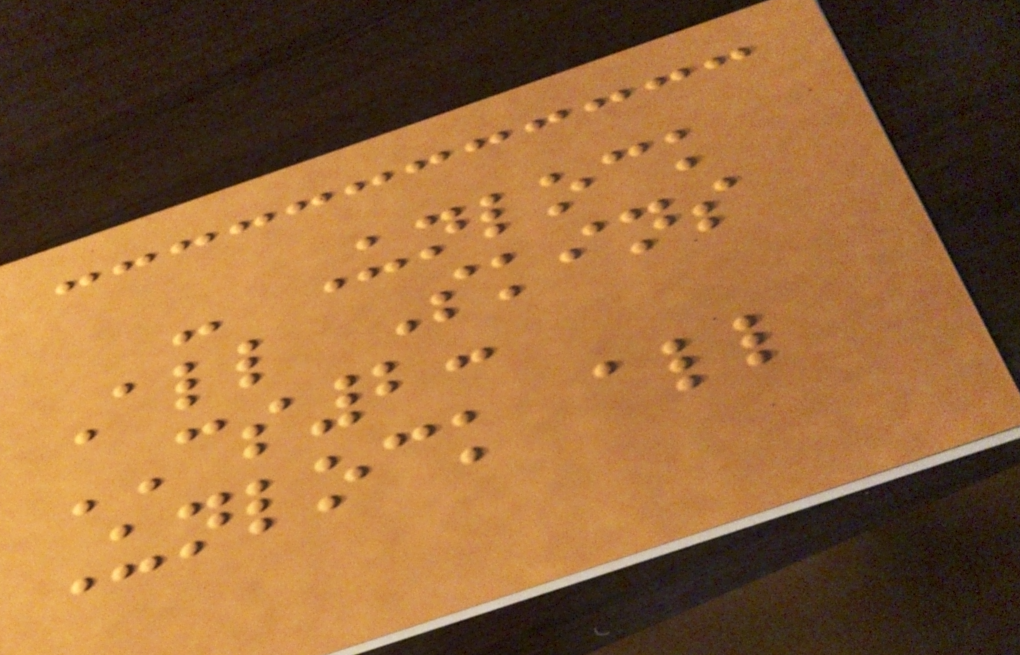- Unlock
All Skins
CS2:
Unlock all
